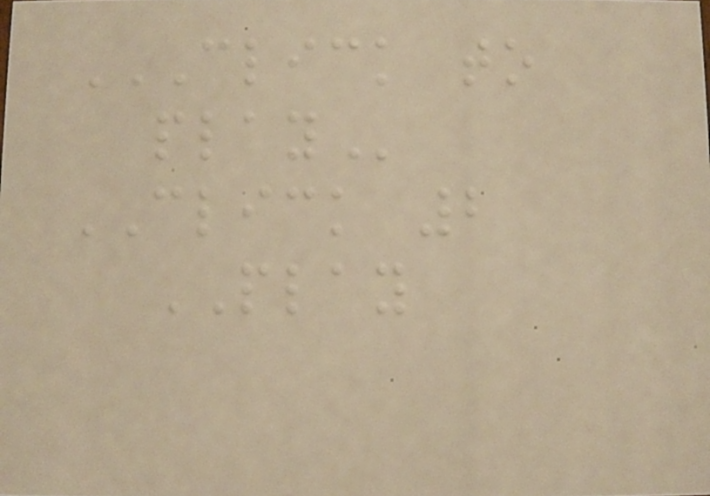CLICK TO
PLAY
CLICK 2
PLAY
